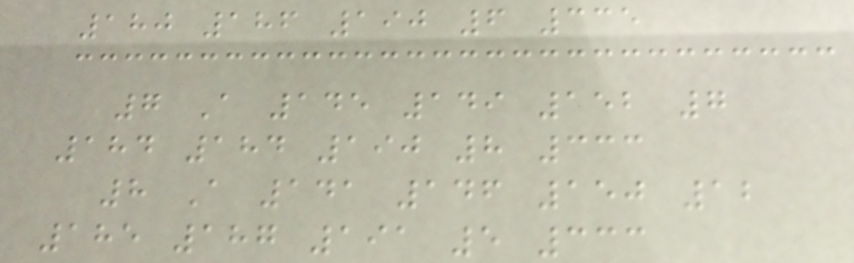180 186 190 6 335
7 A 145 149 152 7
184 184 190 8 333
8 A 141 146 150 12
185 187 191 5 333
